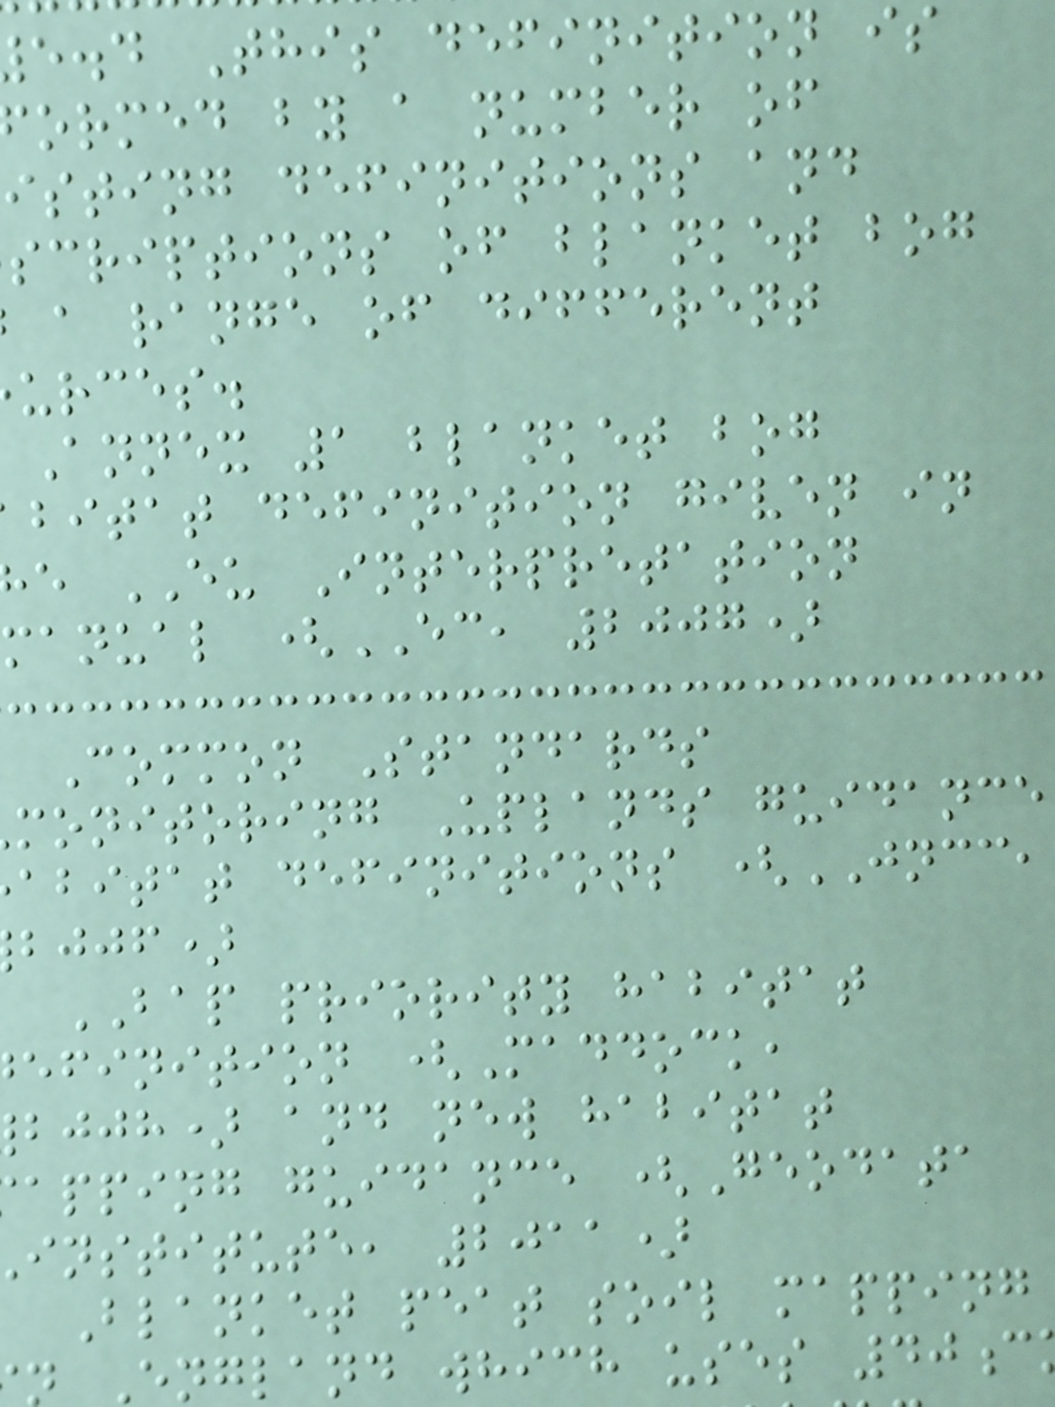e.d This definition is
ormed by a number of
isting definitions and
scriptions of blanket bog
a range of different
urces.
Annex 1 blanket bog
bitat definition given in
e EU Interpretation
manual (EC, 2007)
Common Standards
monitoring Uplands guidance
abitat definitions (JNCC,
bjjf)
BAP priority habitat
efinition (Maddock,
bjjh) and new habitat
apping guidance (Geodata
institute, 2011)
Blanket peat soil mapping
England which uses 40c
